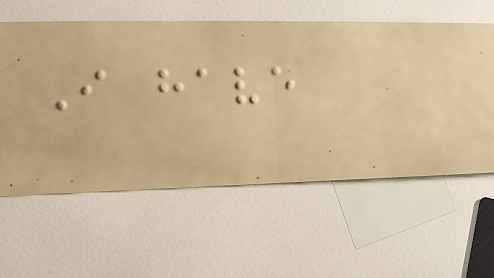I have
